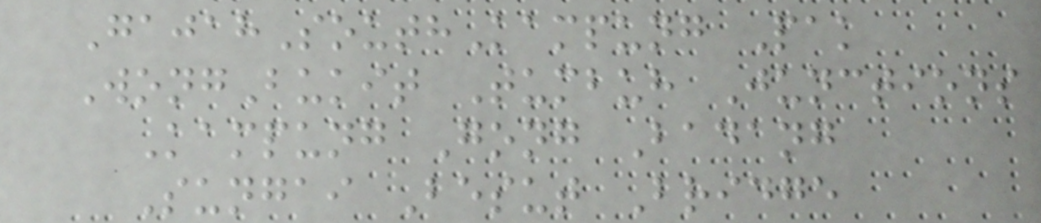GajahSouthKampung Pak
WongBukit Tumbuh Junctions
Kampung Gong Badang
Sungai Besut Bridge
